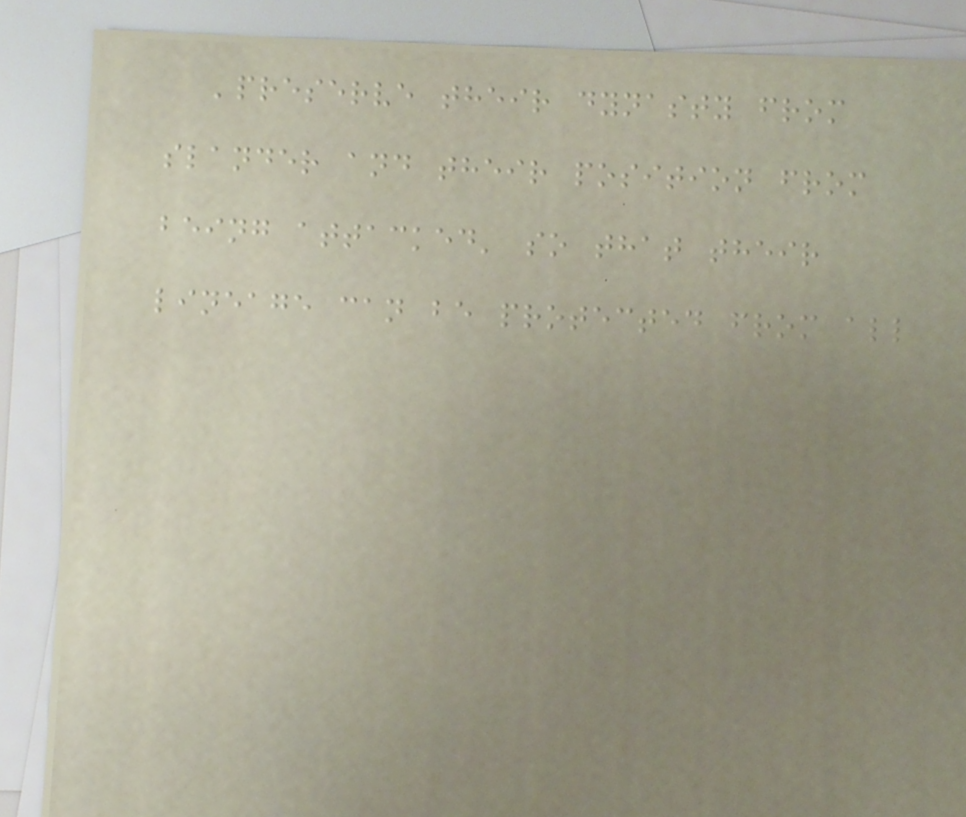'preserve their dynasty from
slander and their position from
being attacked' so that their
lineage can be protected from all
